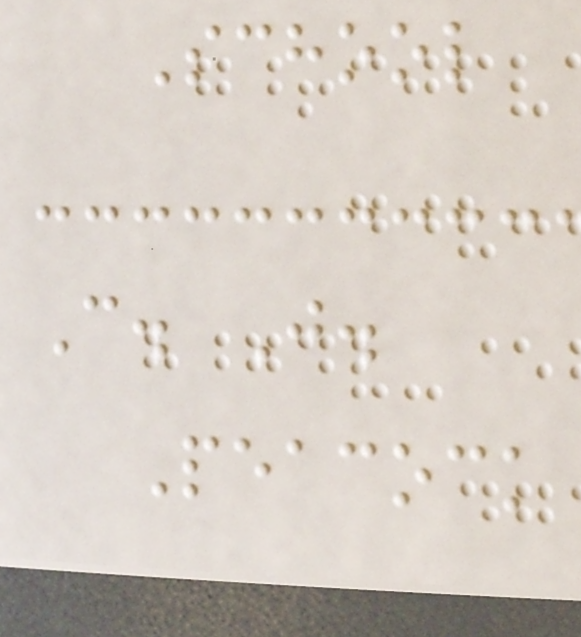School
C. J.
Peacock
